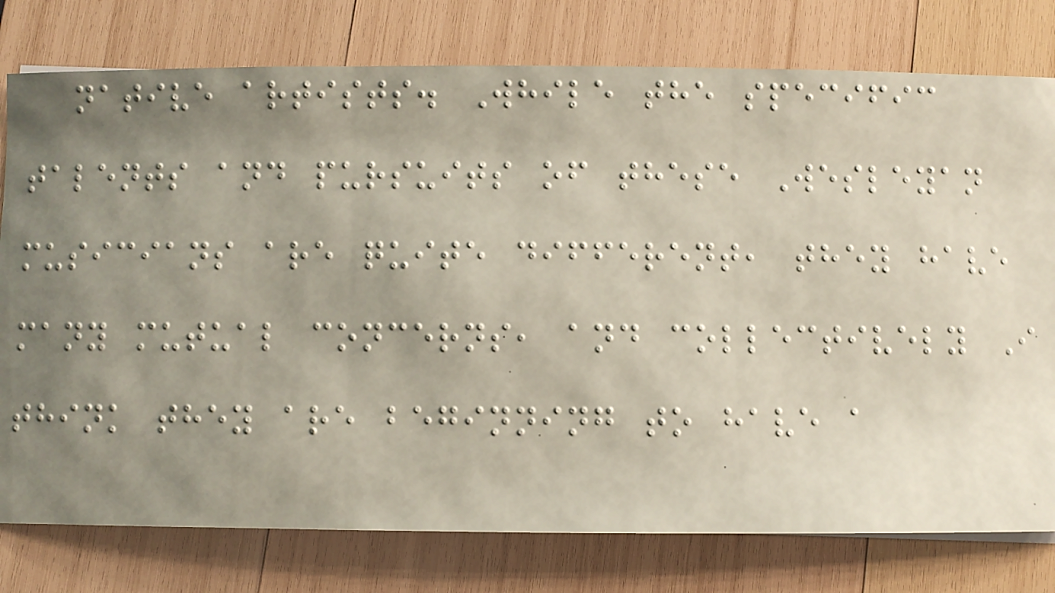native artists. While the specific
talents and pursuits of these Wesleyan
musicians are quite different, they have
many mutual concerns, and collectively I
think they are beginning to have a
